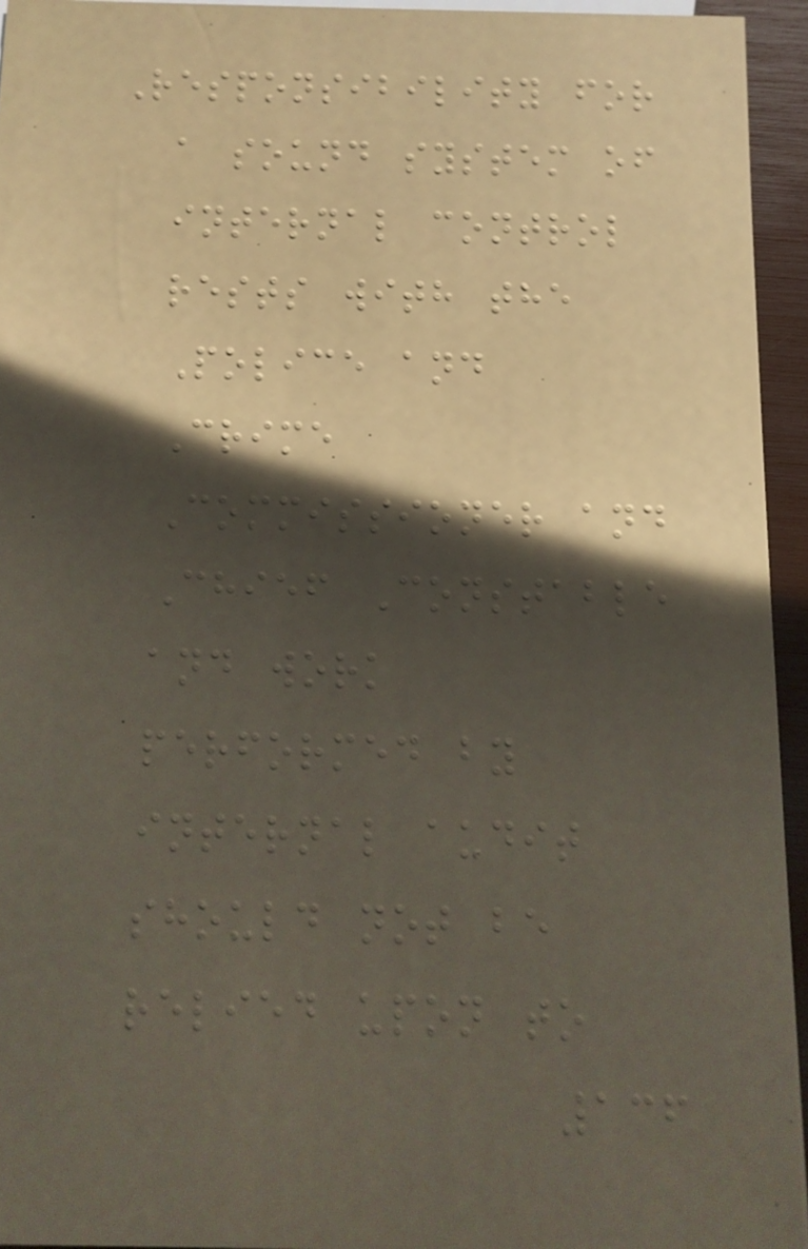Responsibility for
a sound system of
internal control
rests with the
Police and
Crime
Commissioner and
Chief Constable
and work
performed by
internal audit
should not be
relied upon to
136
